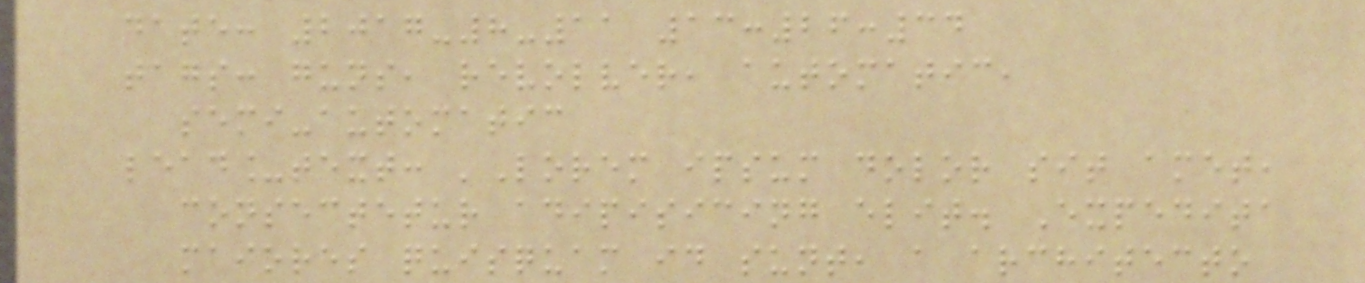date: 2017-8-11 13:26:34
tags: guns, revolver, automatic,
semi-automatic
lead_text: 'Lorem ipsum dolor sit amet,
consectetur adipisicing elit. Expedita
maiores quisquam id sunt, a architecto
